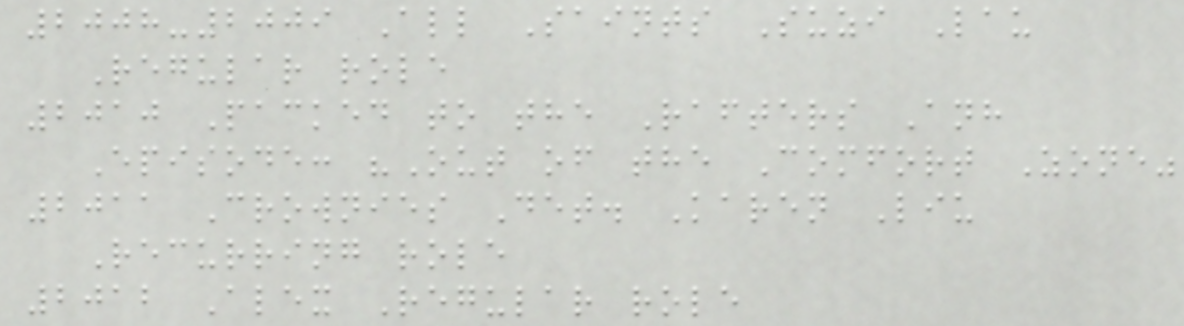2008-2009 All Saints Suzi Lau
Regular role
2010 Packed to the Rafters Anh
Episode: "Out of the Comfort Zone"
2011 Crownies Det. Karen Liu
Recurring role
2012 Alex Regular role
